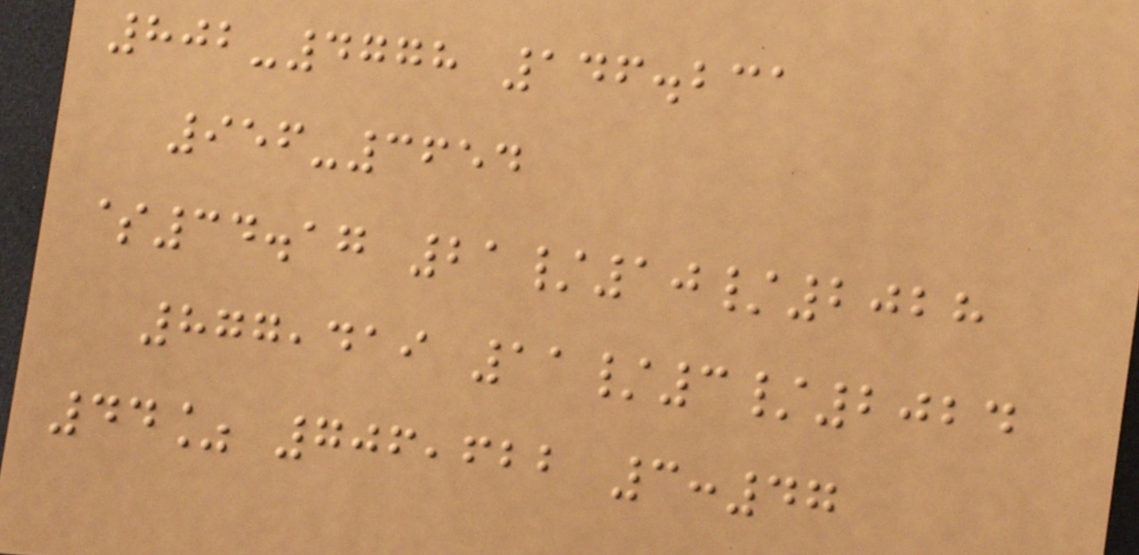802-4778 146.231
956-3654
$34.17 21/10/2028
877,419 11/3/2024
44% 706,622 3:47
